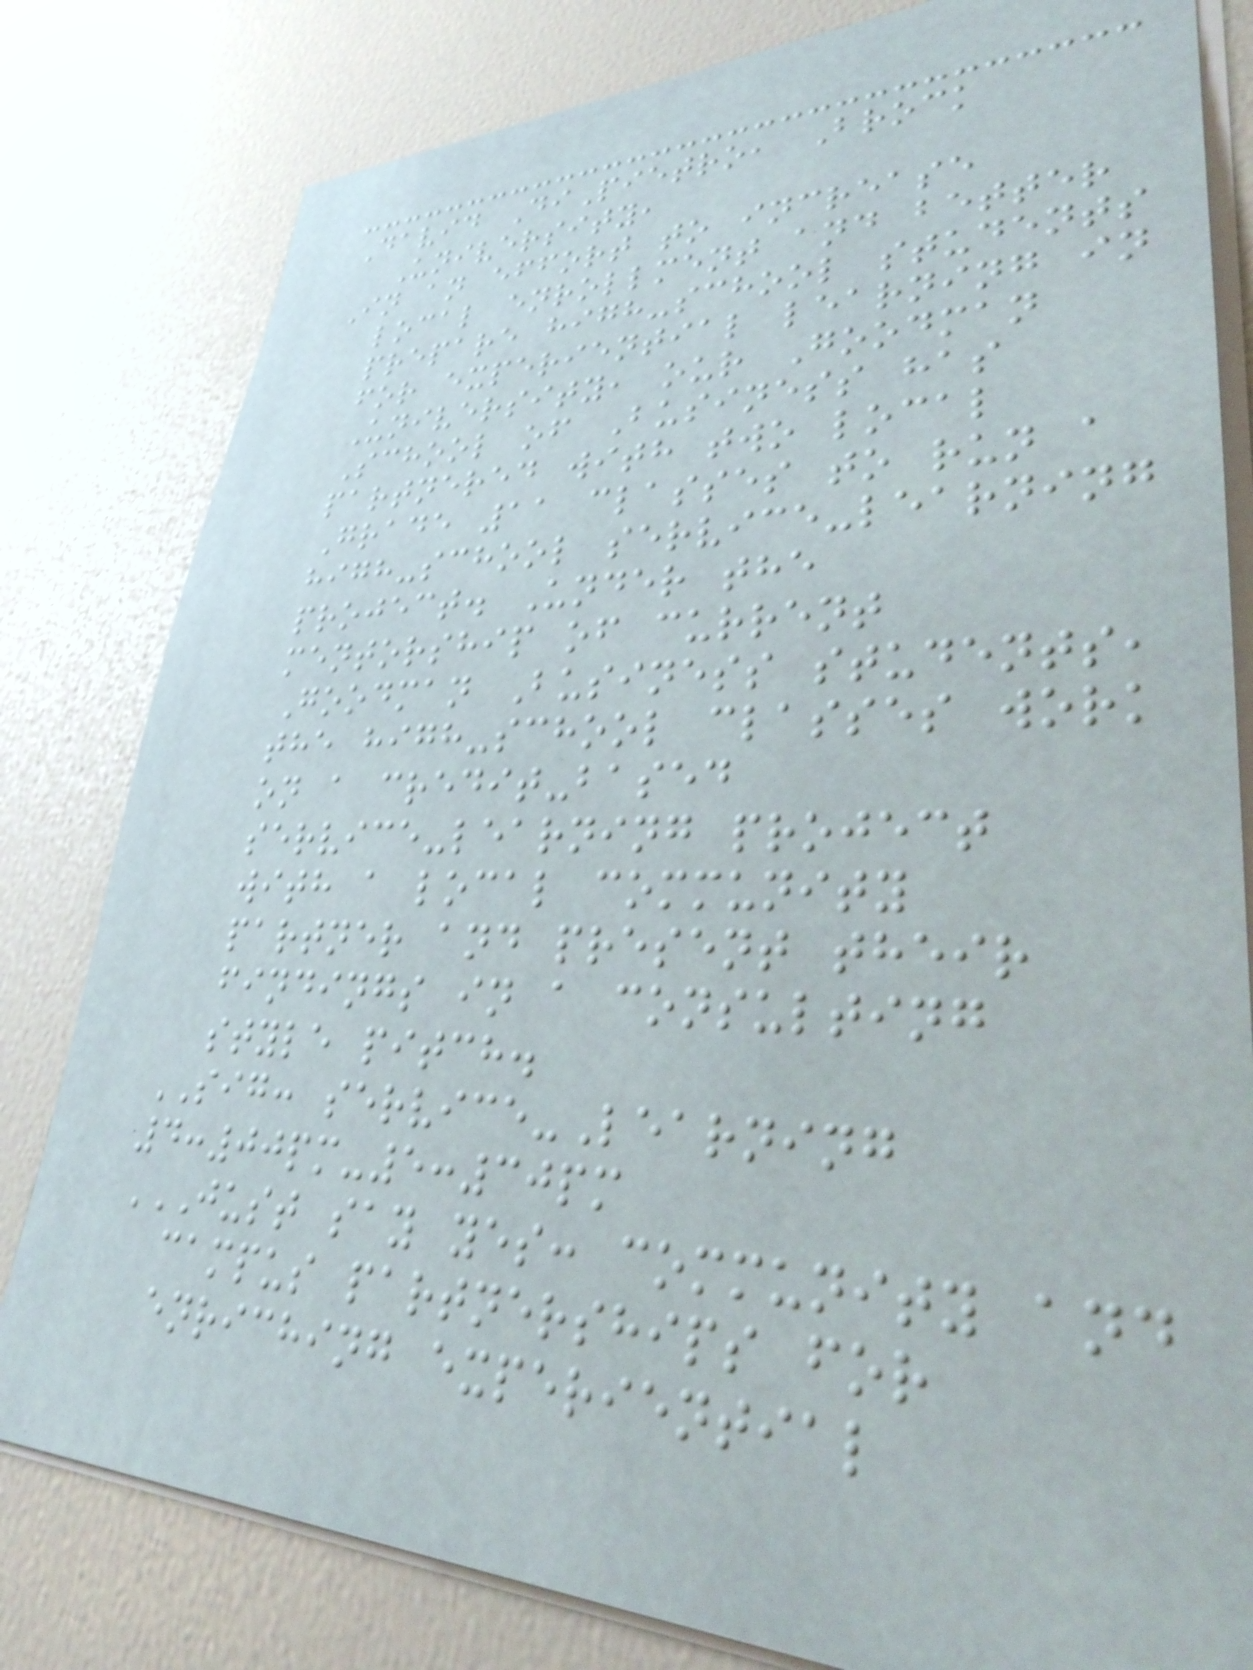David DiPietro, Brock
University,
In an effort to increase
local enrollment and better
prepare high-school students
for experiential learning in
University, our Goodman
School of Business has
partnered with two local
Grade 11 classes to run a
high-school service-learning
project. Under the
mentorship of current
Goodman Business students,
the high-school classes work
on a credit-based
service-learning project
with a local community
partner and present their
findings in a consulting
style pitch.
SIG: service-Learning
4:00pm-5:30pm
JUST SAY YES: COMMUNITY AND
CAMPUS PARTNERSHIPS FOR
ENRICHING EXPERIENTIAL
